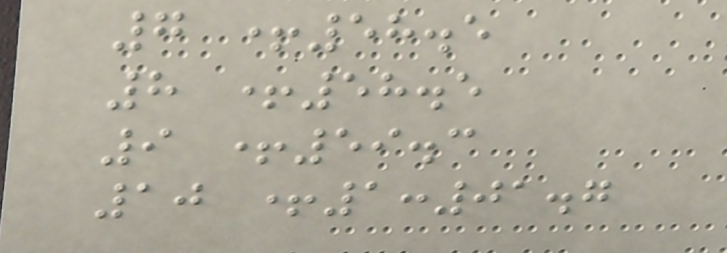7 +58.5
8 +58.5
9 +59.3
10 +1:01.7
